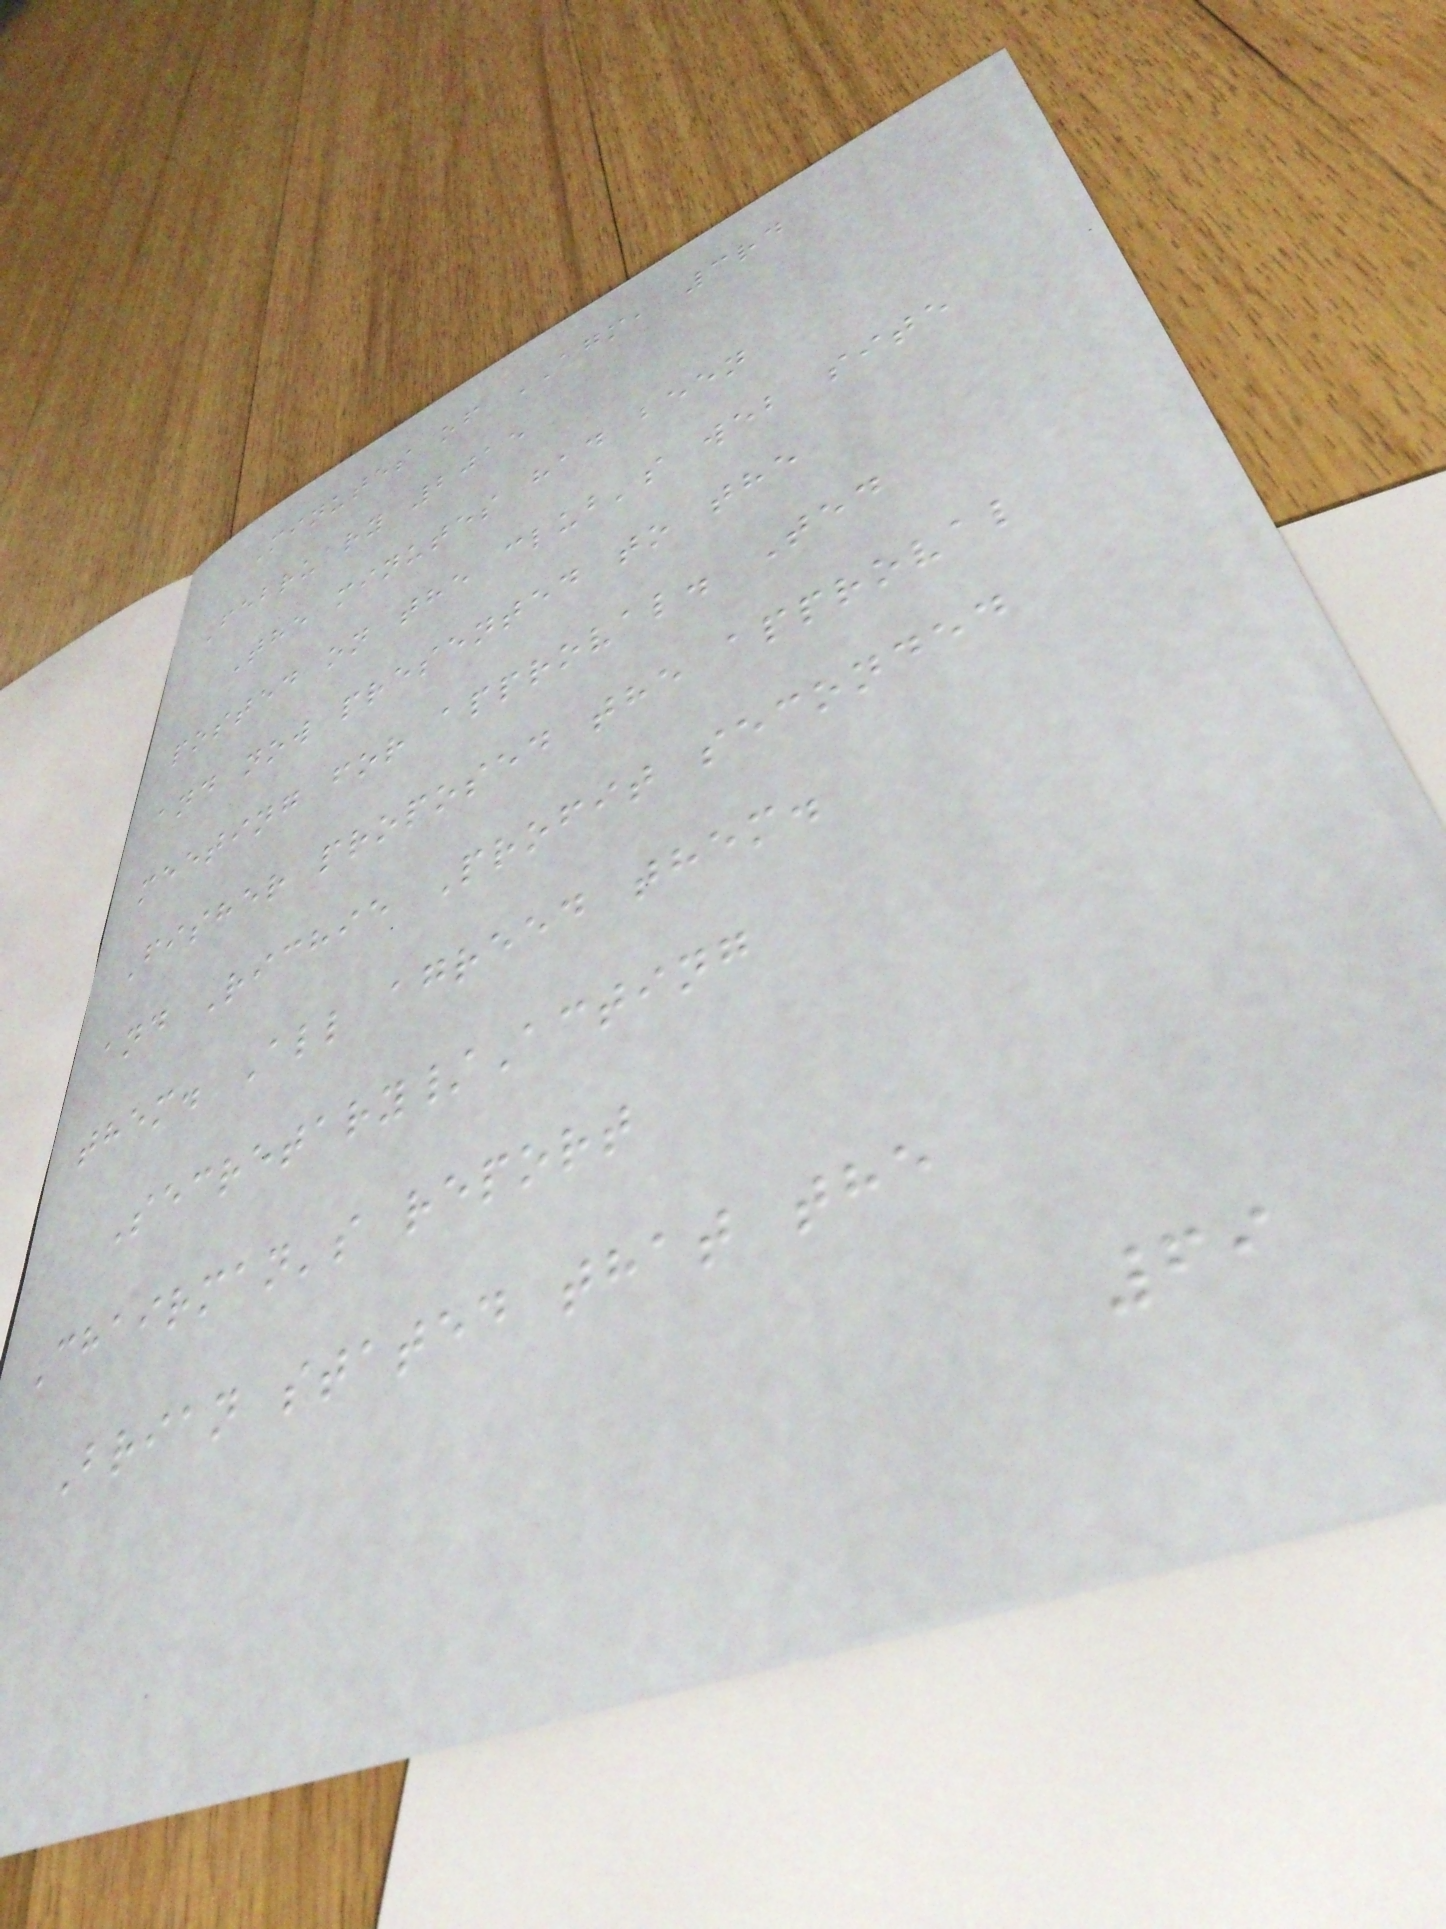Minutes of AGM, 3rd
February 2015
The minutes had been
posted on the club's web site
and now presented to the
meeting for approval. Ted
Fisher proposed the approval
and Richie Profit seconded
them. All agreed them.
Secretary/Acting
Chairman's report
Brian stated that the
69
